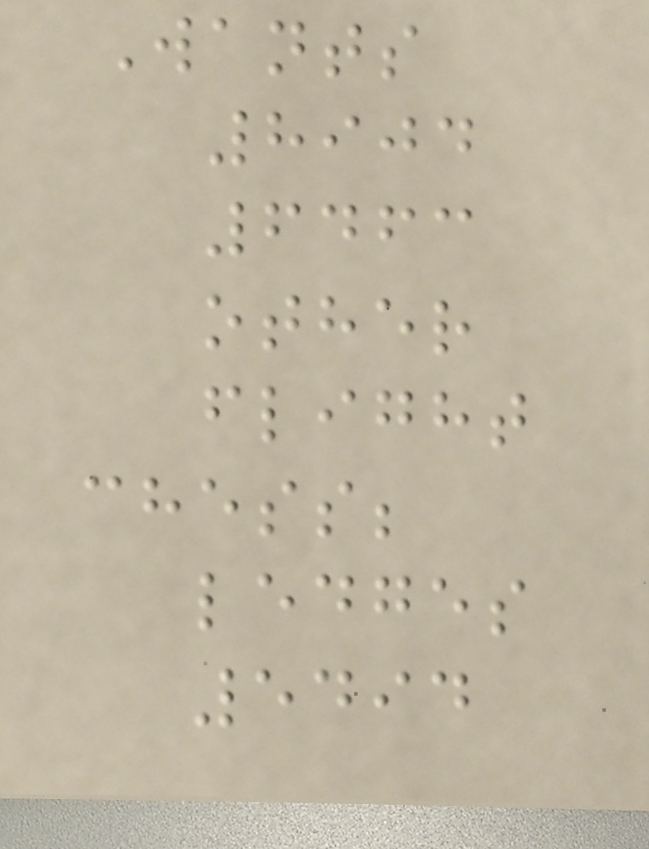Wants
8904
6463
other
flight
chess;
ledges
5494
